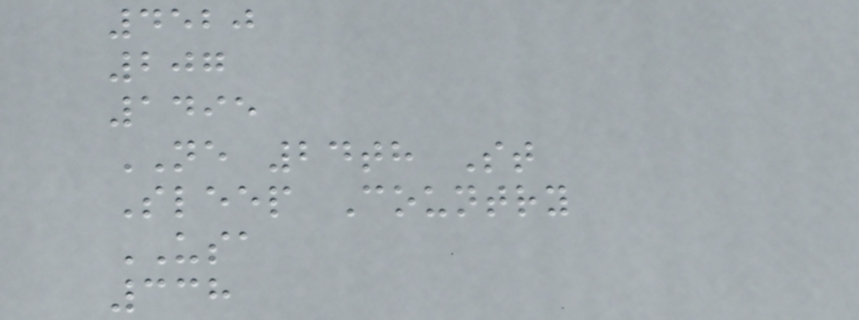4520
207
1495
NE 24th St
Sleep Country
USA
338
